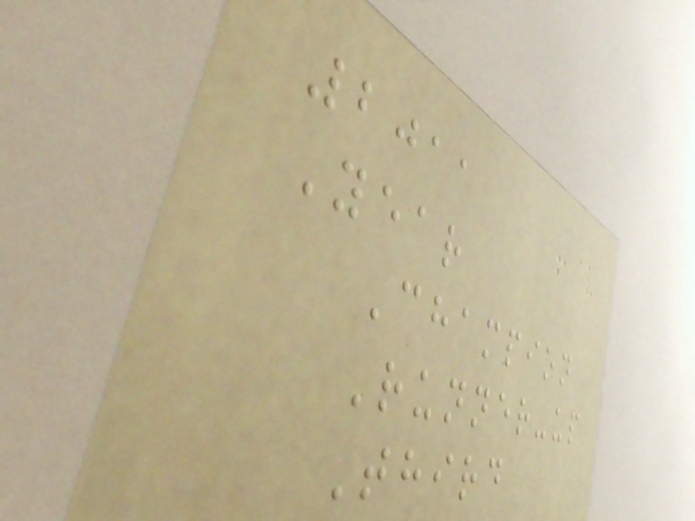2011
Year
Champion
Runner-up
Third
